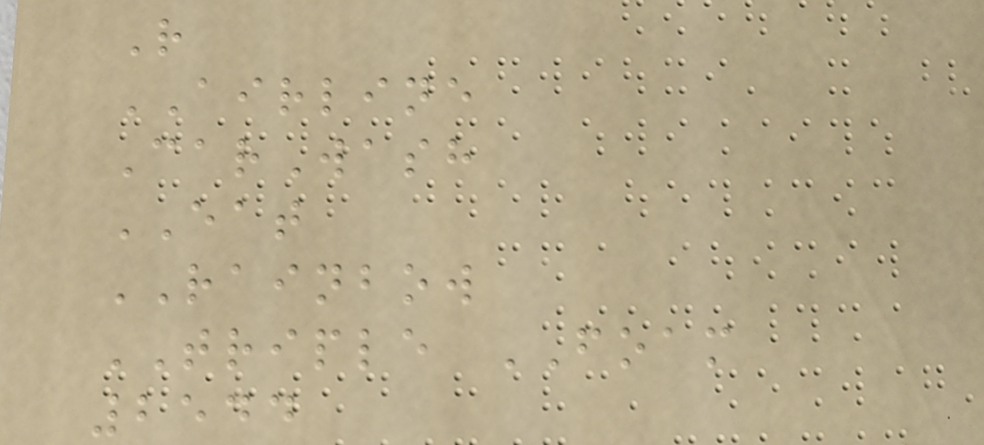R
AIRLINE
CarWash
EAT
RAINBOW
TRIPLE FOAM
2544
